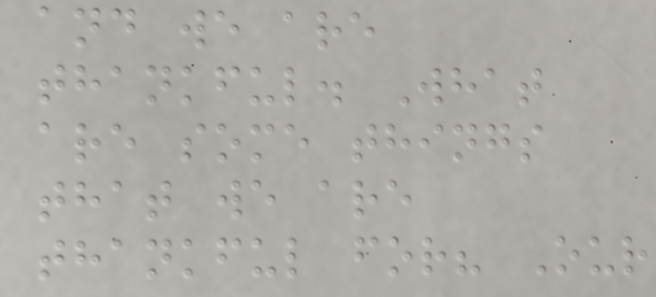and we are
thankful. What
are some things
that we are
thankful for? Our
